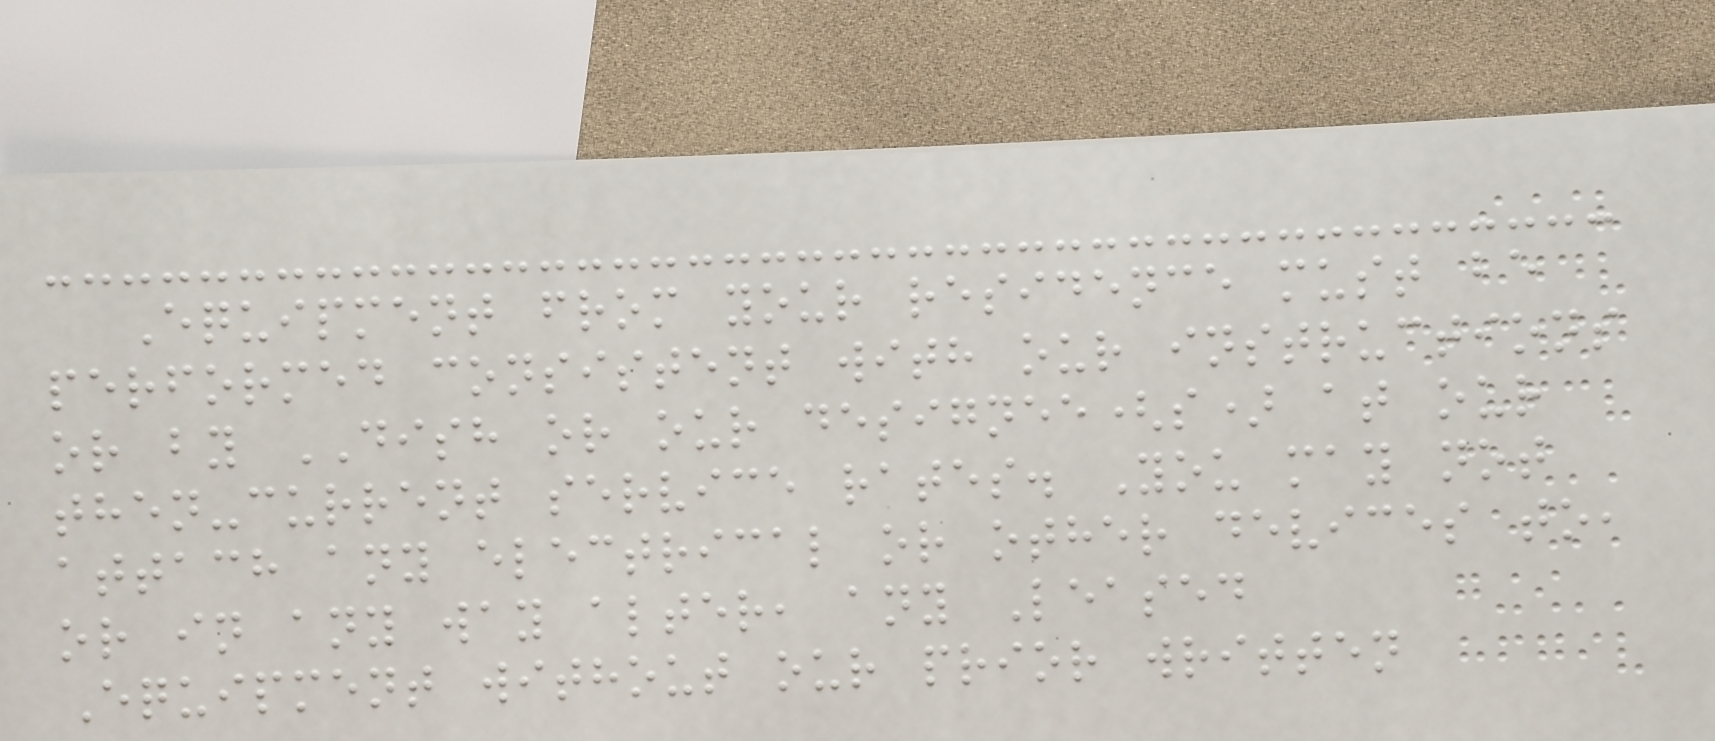Equipment from your residence must be
performed consistent with our instructions
or by DISH or our designee(s) at our
then-current service rates. You may not
attach any electrical or other devices to,
or in any way alter, any Leased
Equipment without our prior written
